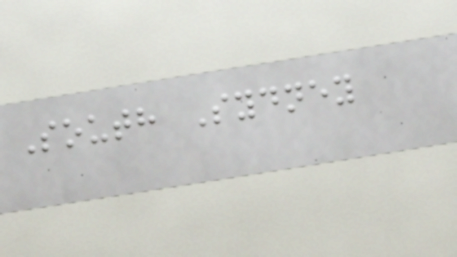South Sydney
